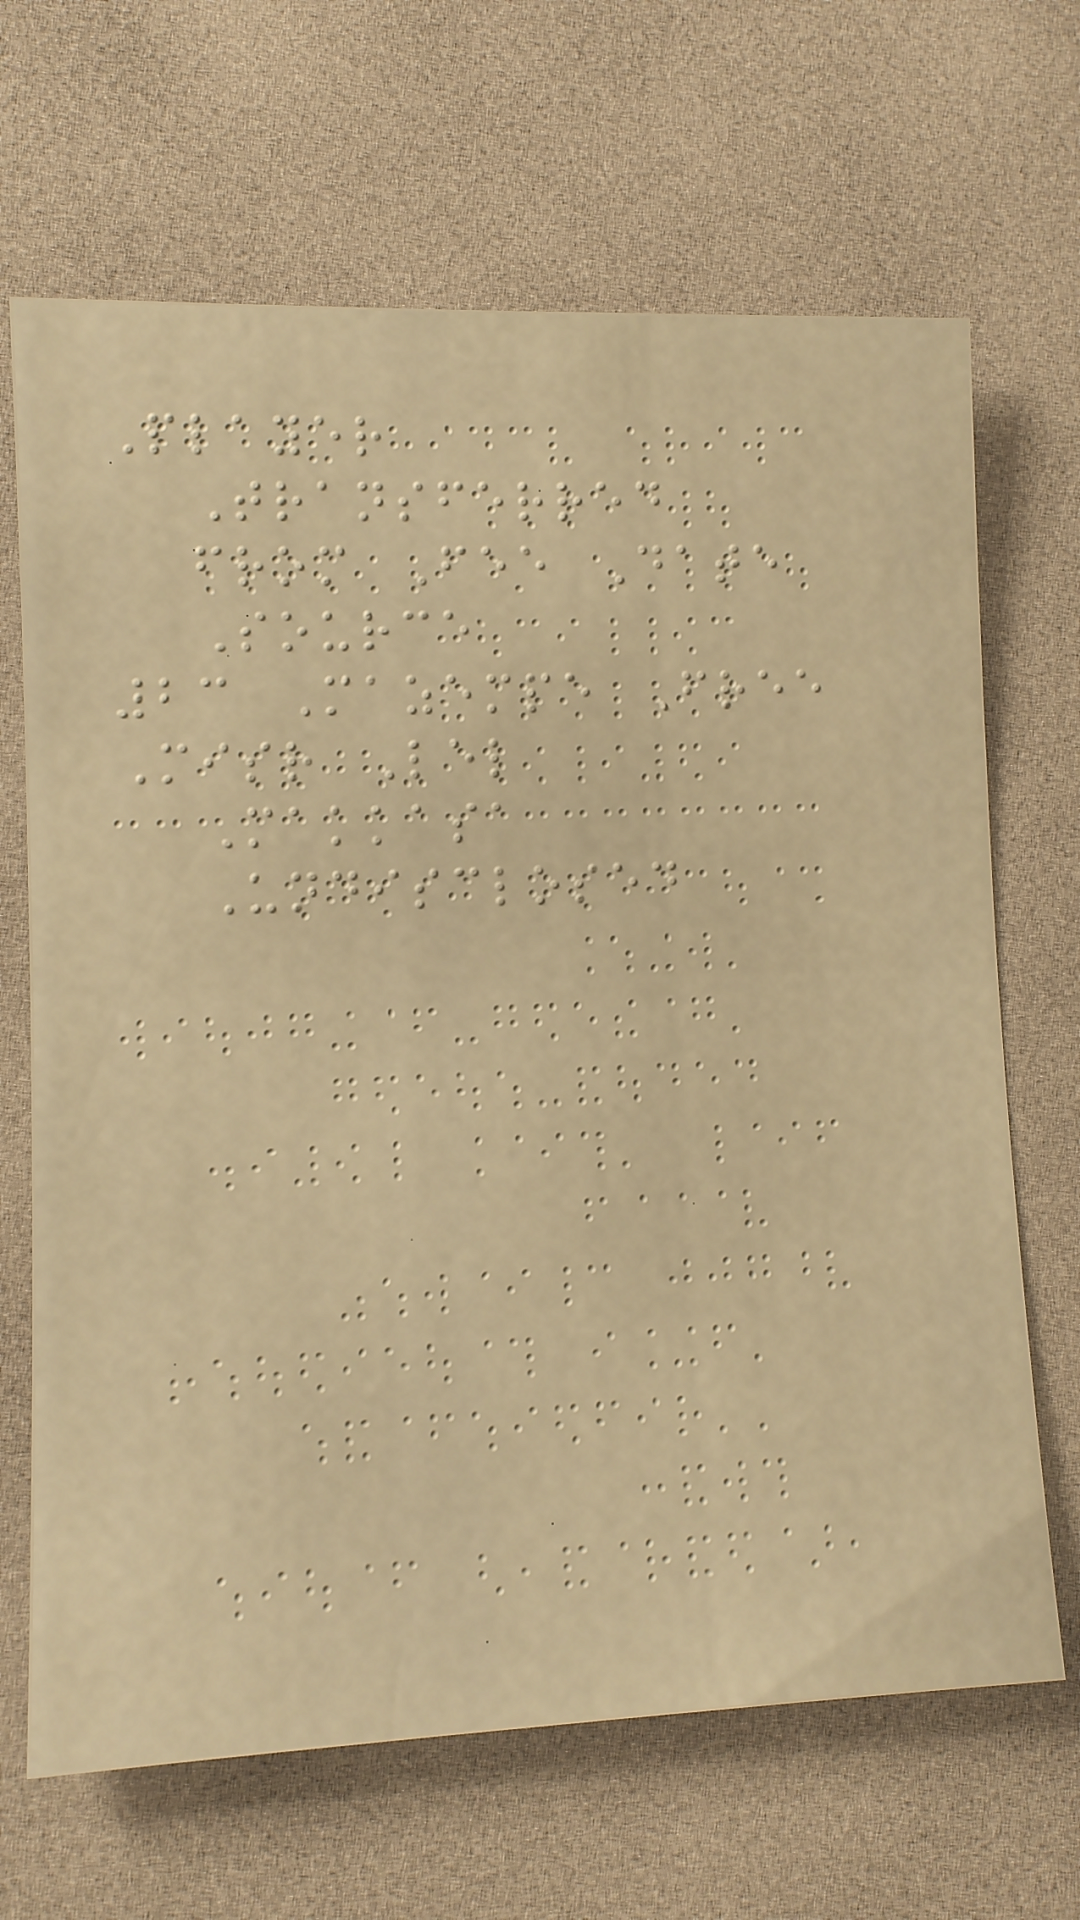Player
Transferred
from Fee Date
Source
23 Mazempe Free
Misr Lel
Makkasa
Undisclosed
